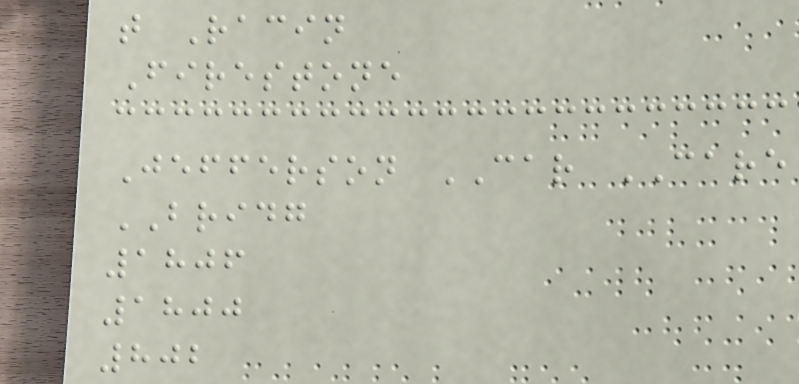t Racin
Firestone
Jefferson CAR CARE
BRIDG
1806
1800
802
